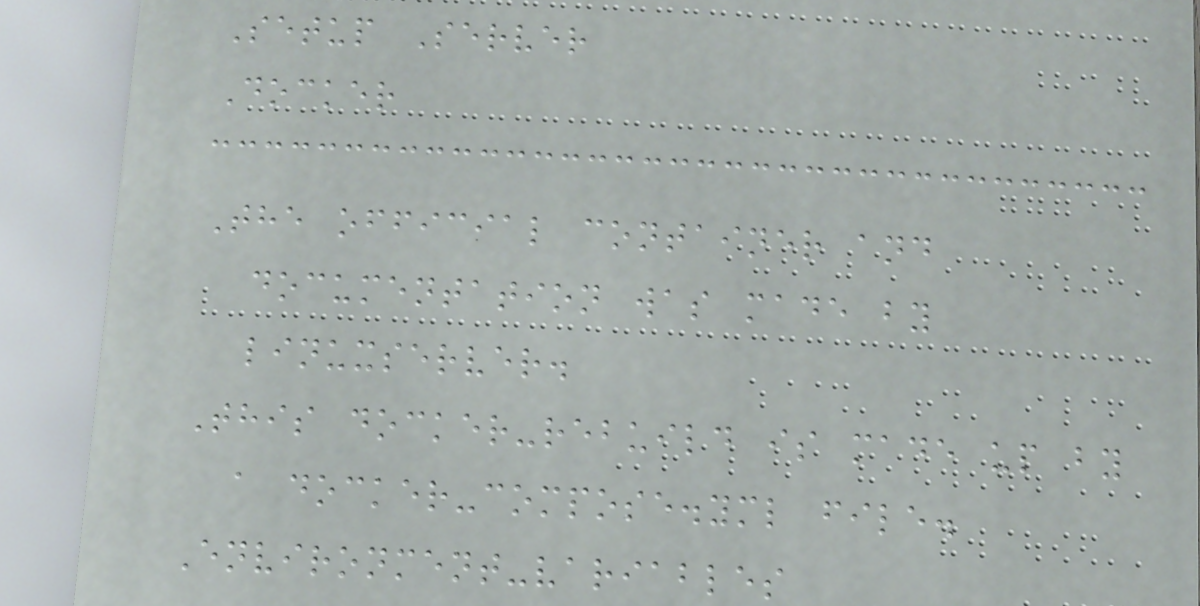Setup Server
Docker
The official container and
documentation was made by
linuxserver.
This docker-rebuild is made up by
a docker-compose.yml file.
Environment-variables
